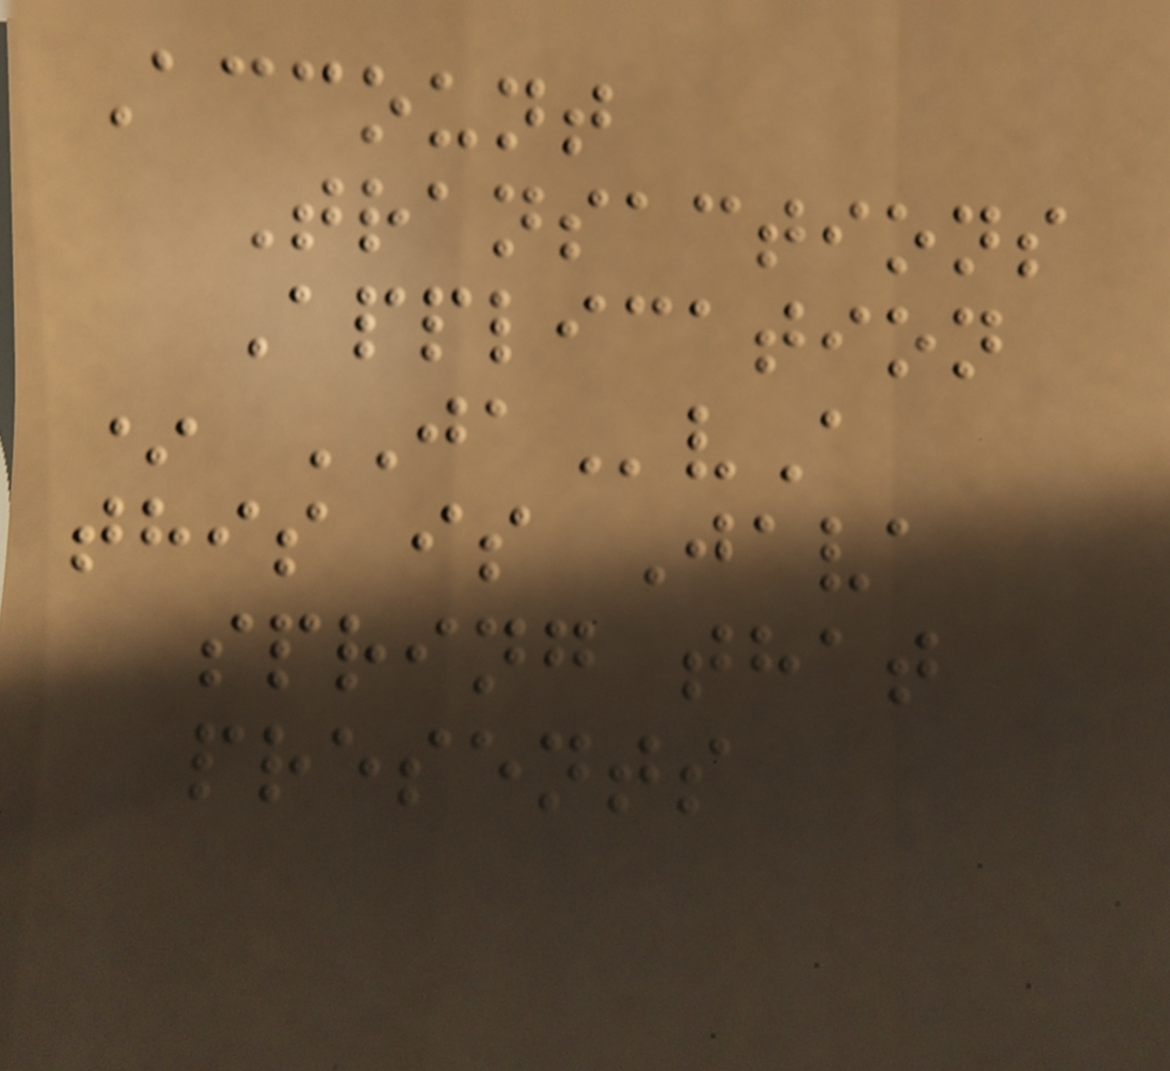Account
Transactions
Application
* JAvA
this is Java
spring that
presents
